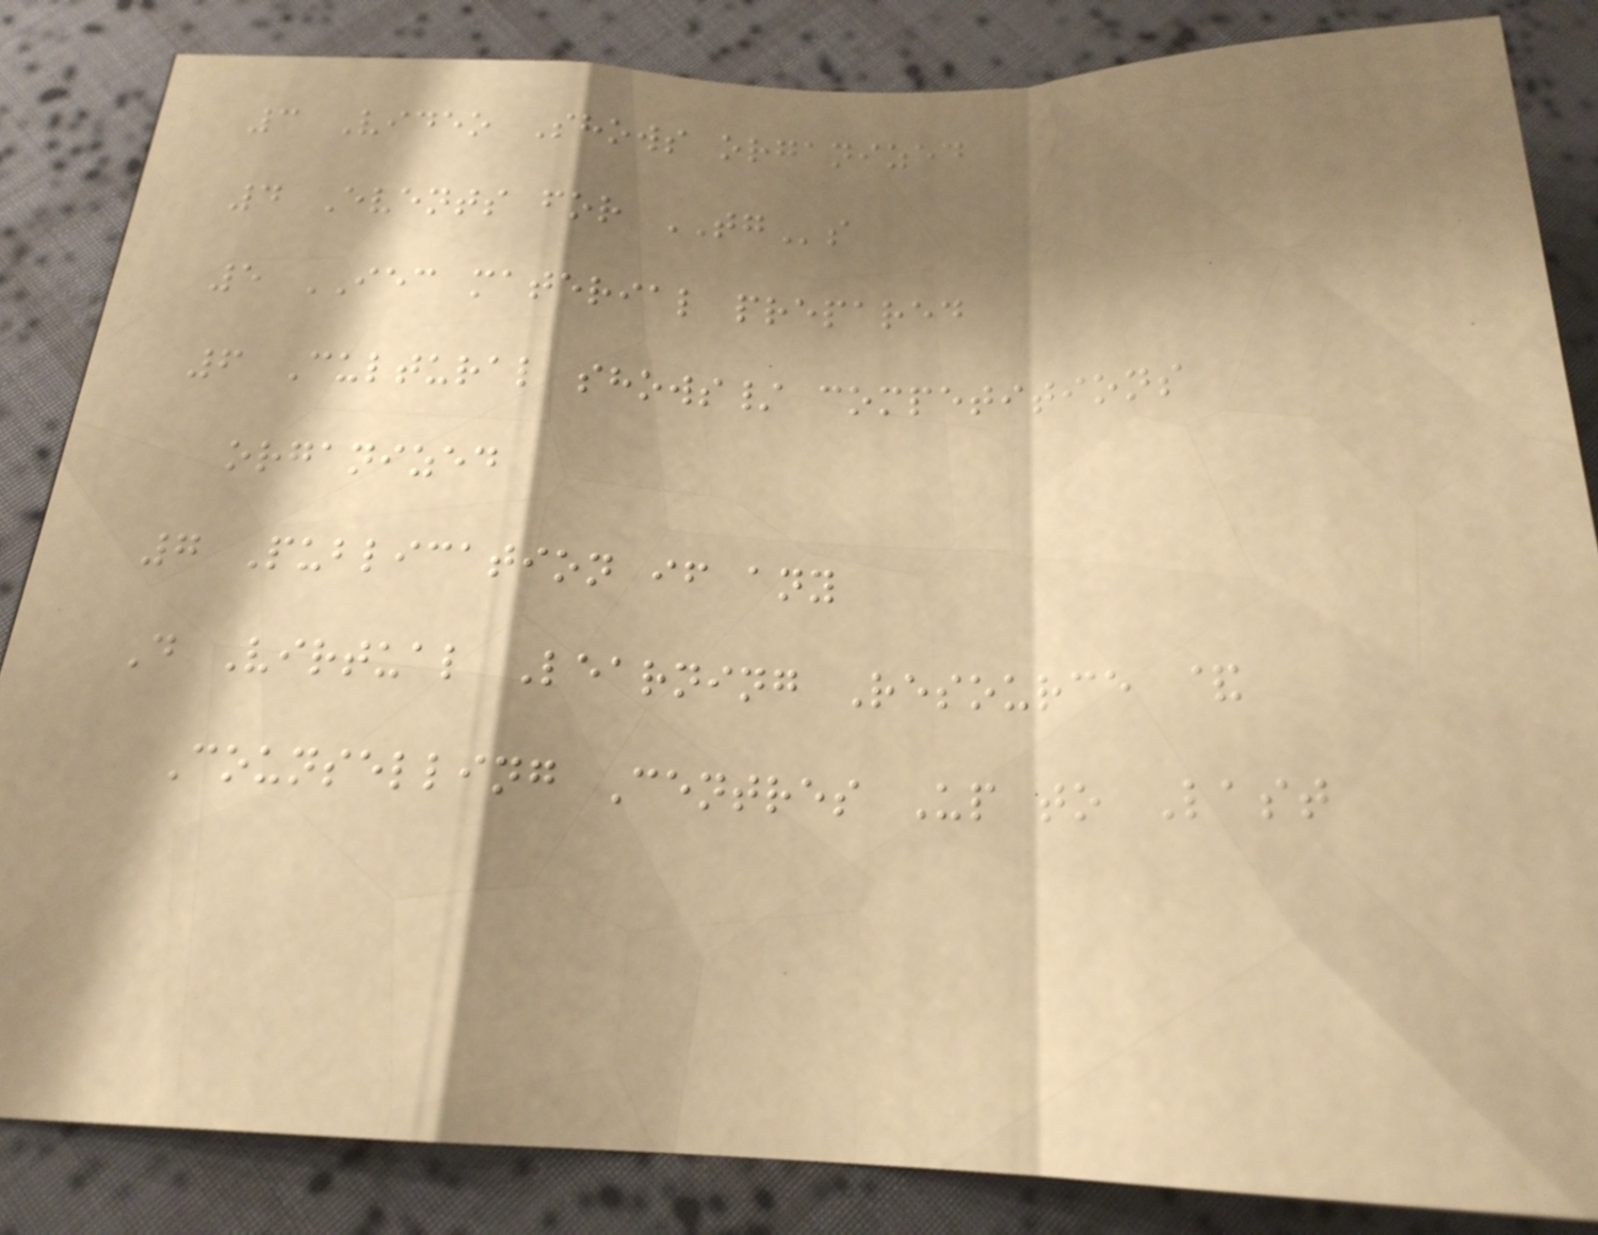3 Video Shows organized
4 Events for TGs
5 IEC material prepared
6 Cultural shows/ competitions
organized
7 Publication if any
D Virtual Learning Resource &
Counselling Centres Up to Last
